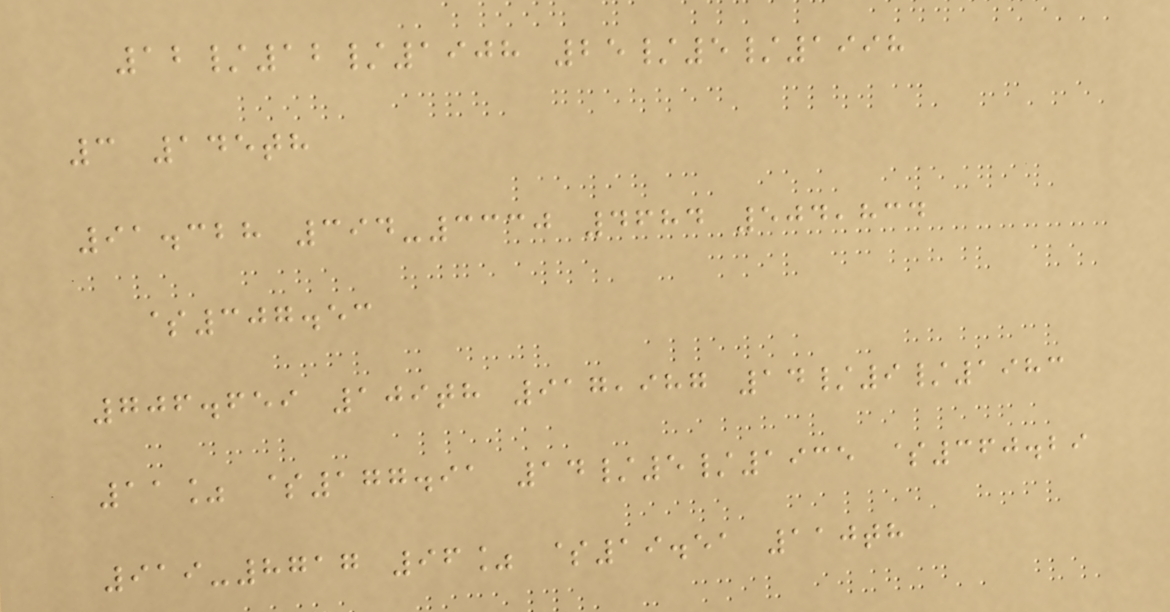12/12/1908 25/5/1998
3 145th
91.328 394-3330 4684 504,834
$307.53
706.659 109th 917,987 14/9/1983
11% $177.91 14/5/1935 $360.29
919-8717 96% $19.51 110th
